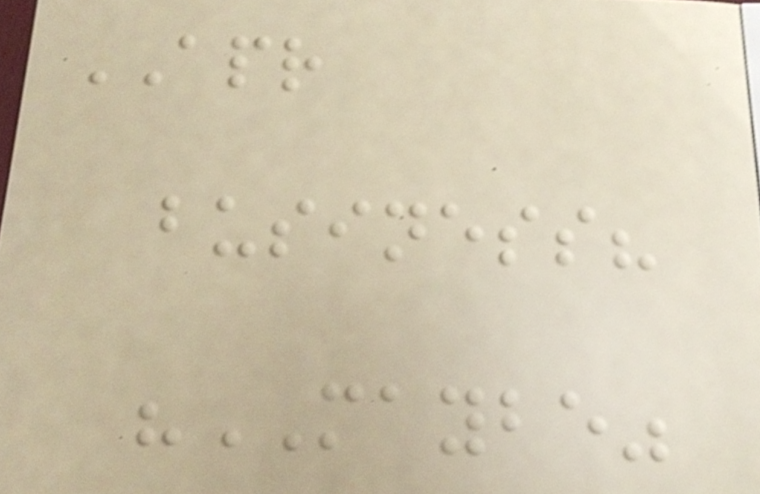APR
business?
"MAYBE"
